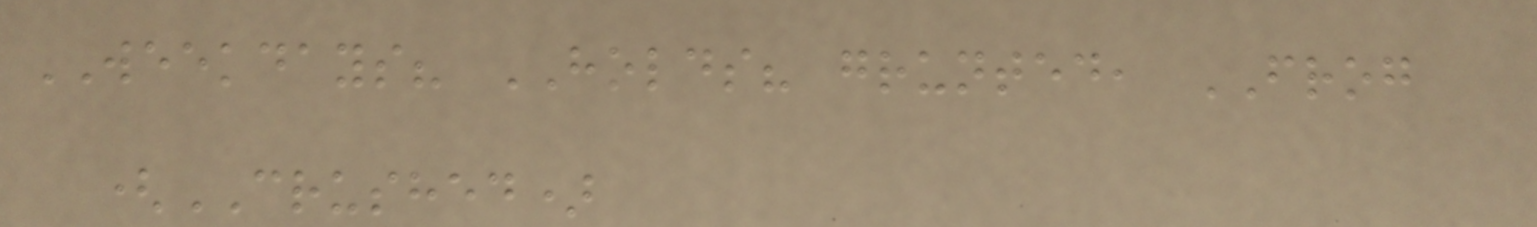WEEKDAYS? HOLDS? grunted, FROG
(CRUSHED)
